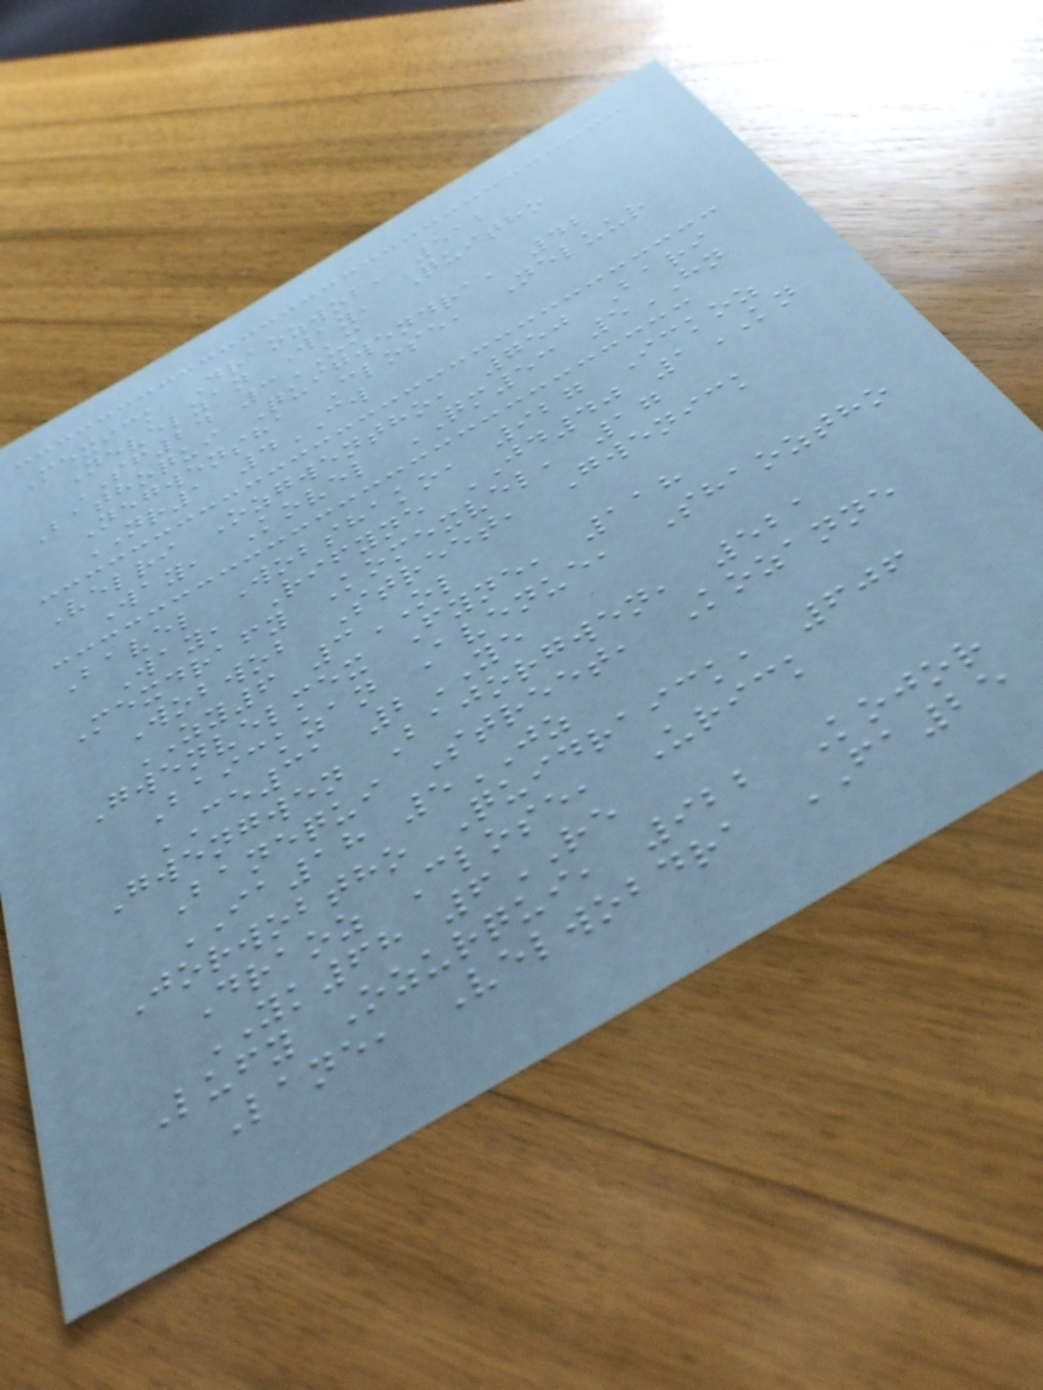Mexick Draozwob, 512
Nevelzan Way, Quitho
SF24 3UM
Bathoqui Quigwendra, 42
Negwensha Close, Neluur
NR1 4CW
Velri Ozgwentho, 750 Bari
Way, Kovel QM53 5HN
Bavel Wobshako, 927 Ickoz
Way, Rifyne JD40 1KN
Mexdrafy Komexvel, 17
Wobwob Street, Gwenick
ZY6 3OL
Gwenvelmex Fyne, 118
Baickzan Avenue, Shaoztho
CE31 2YE
Gwengwen Bajorgwen, 521
Banequi Street, Kozanne
IA18 5JZ
Jorwobtho Quidraick, 606
Draoz Close, Urick
YK68 6RE
Lufy Ozurqui, 922 Kojor
Lane, Velwobdra FA25
